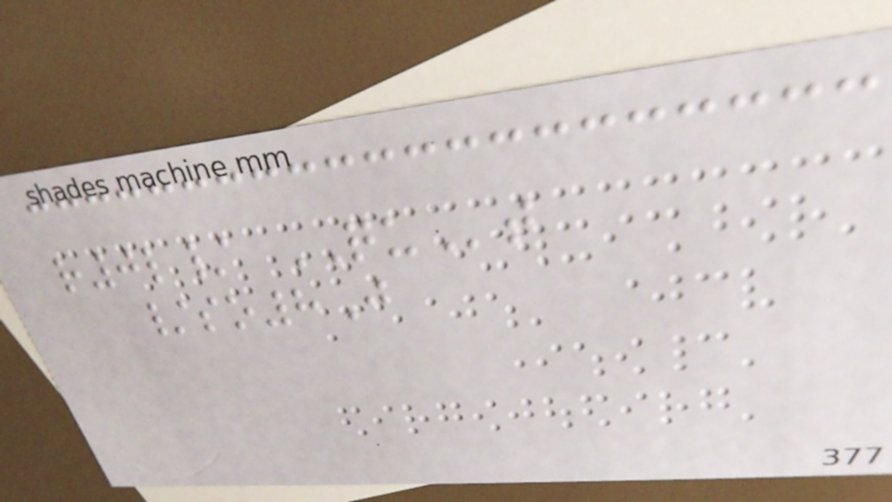r0l/ QUt
/so8J
